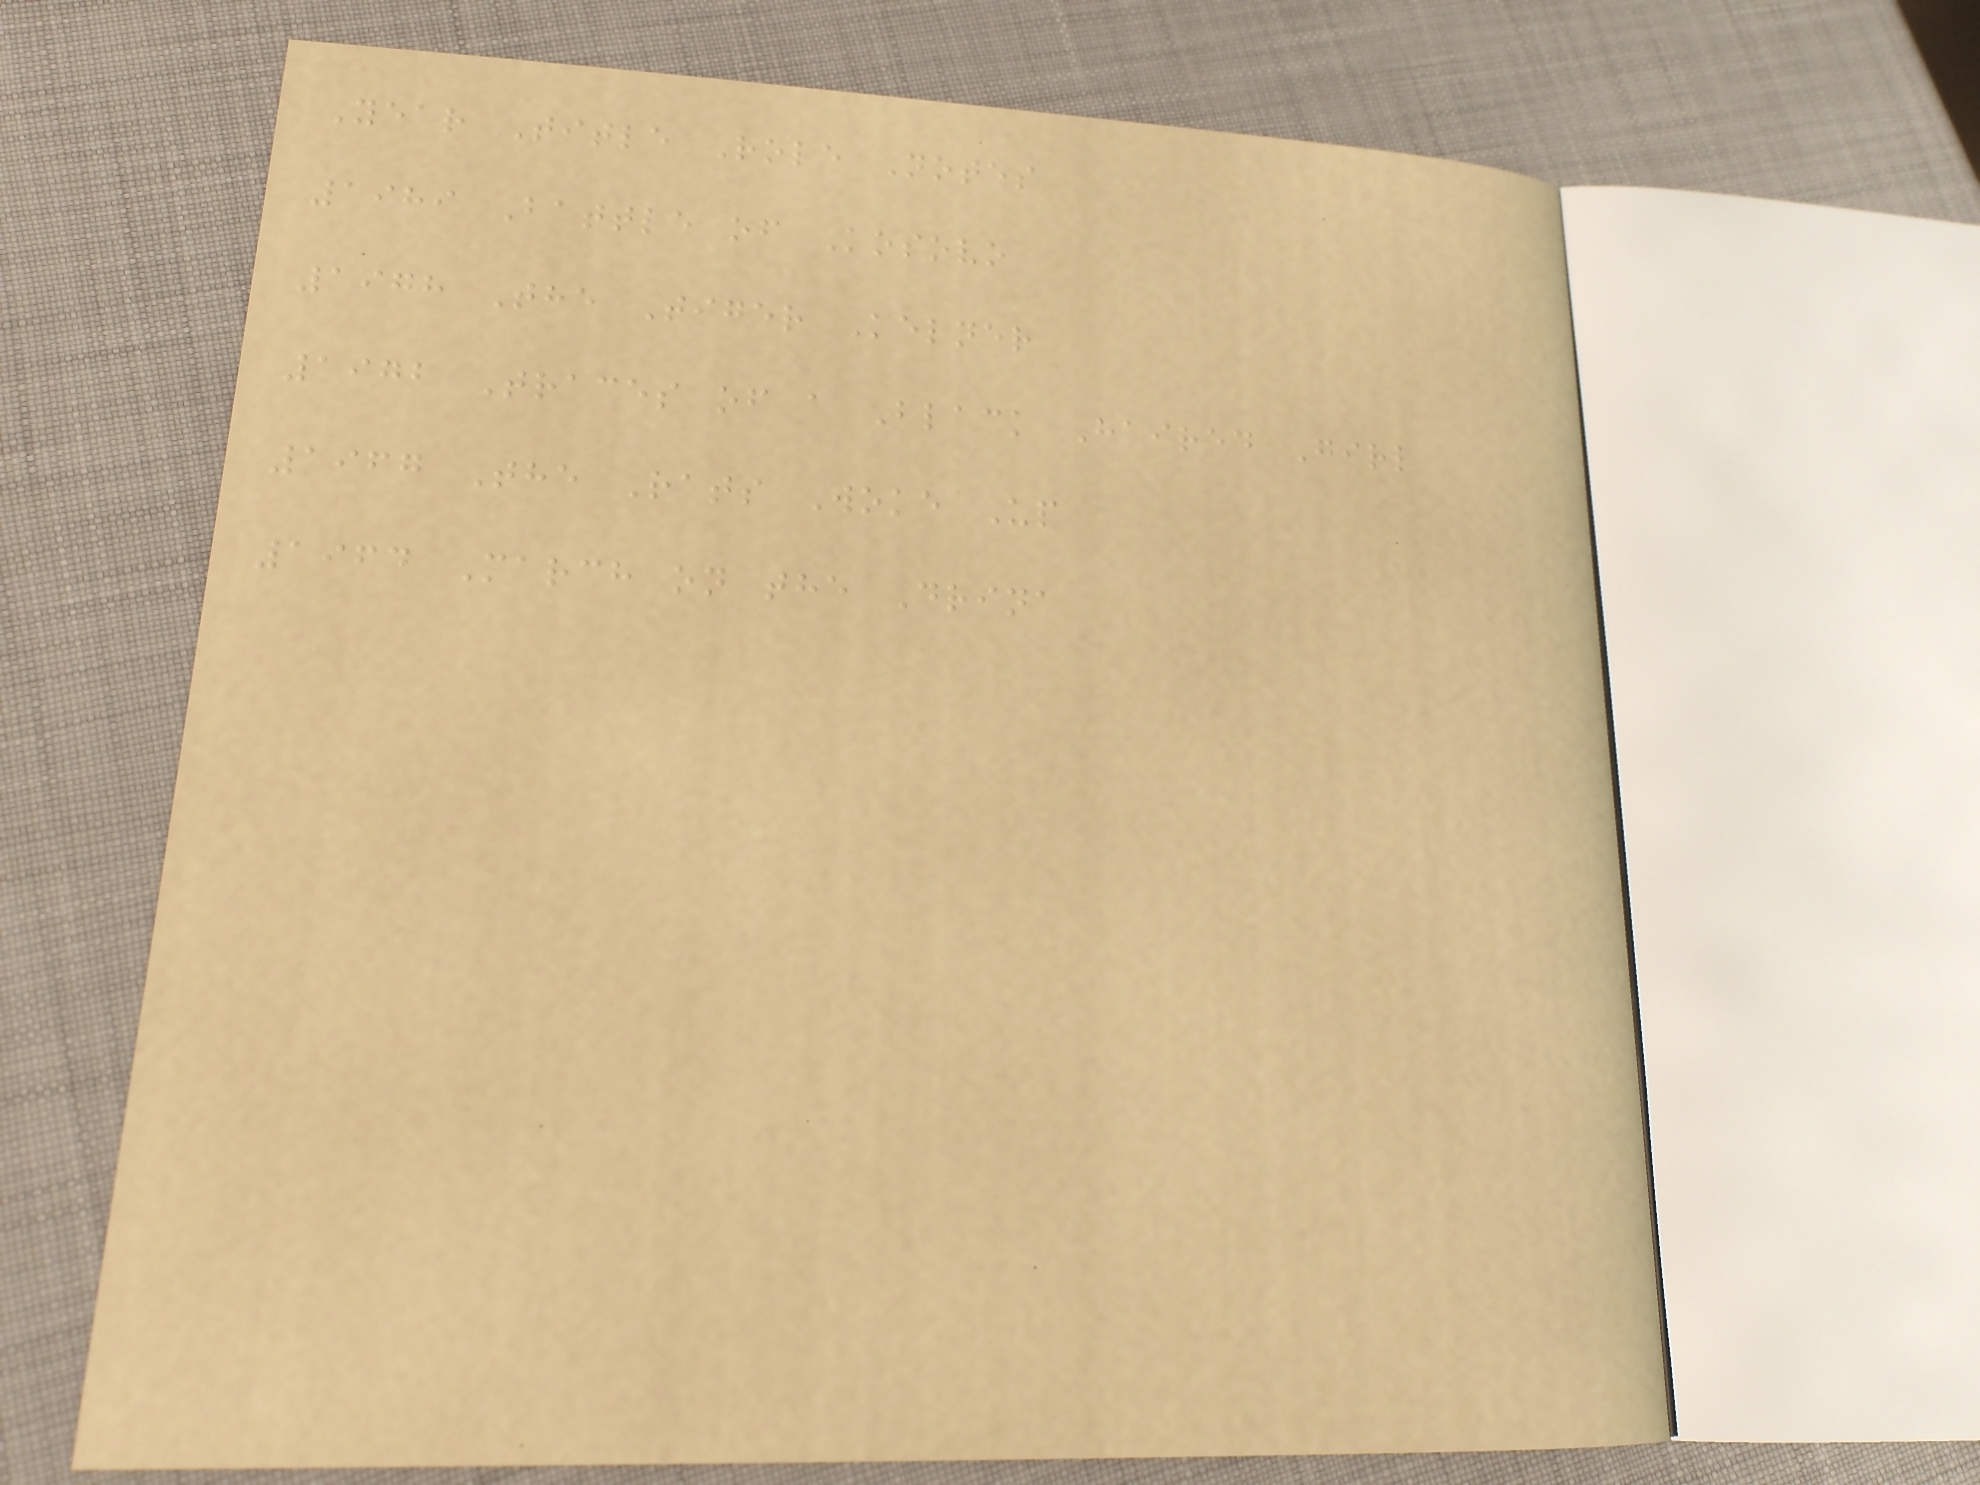Year Title Role Notes
1989 Battle of Kosovo
1978 The Tiger Kelner
1972 Traces of a Black Haired Girl
1967 The Rats Woke Up
1964 March on the Drina
